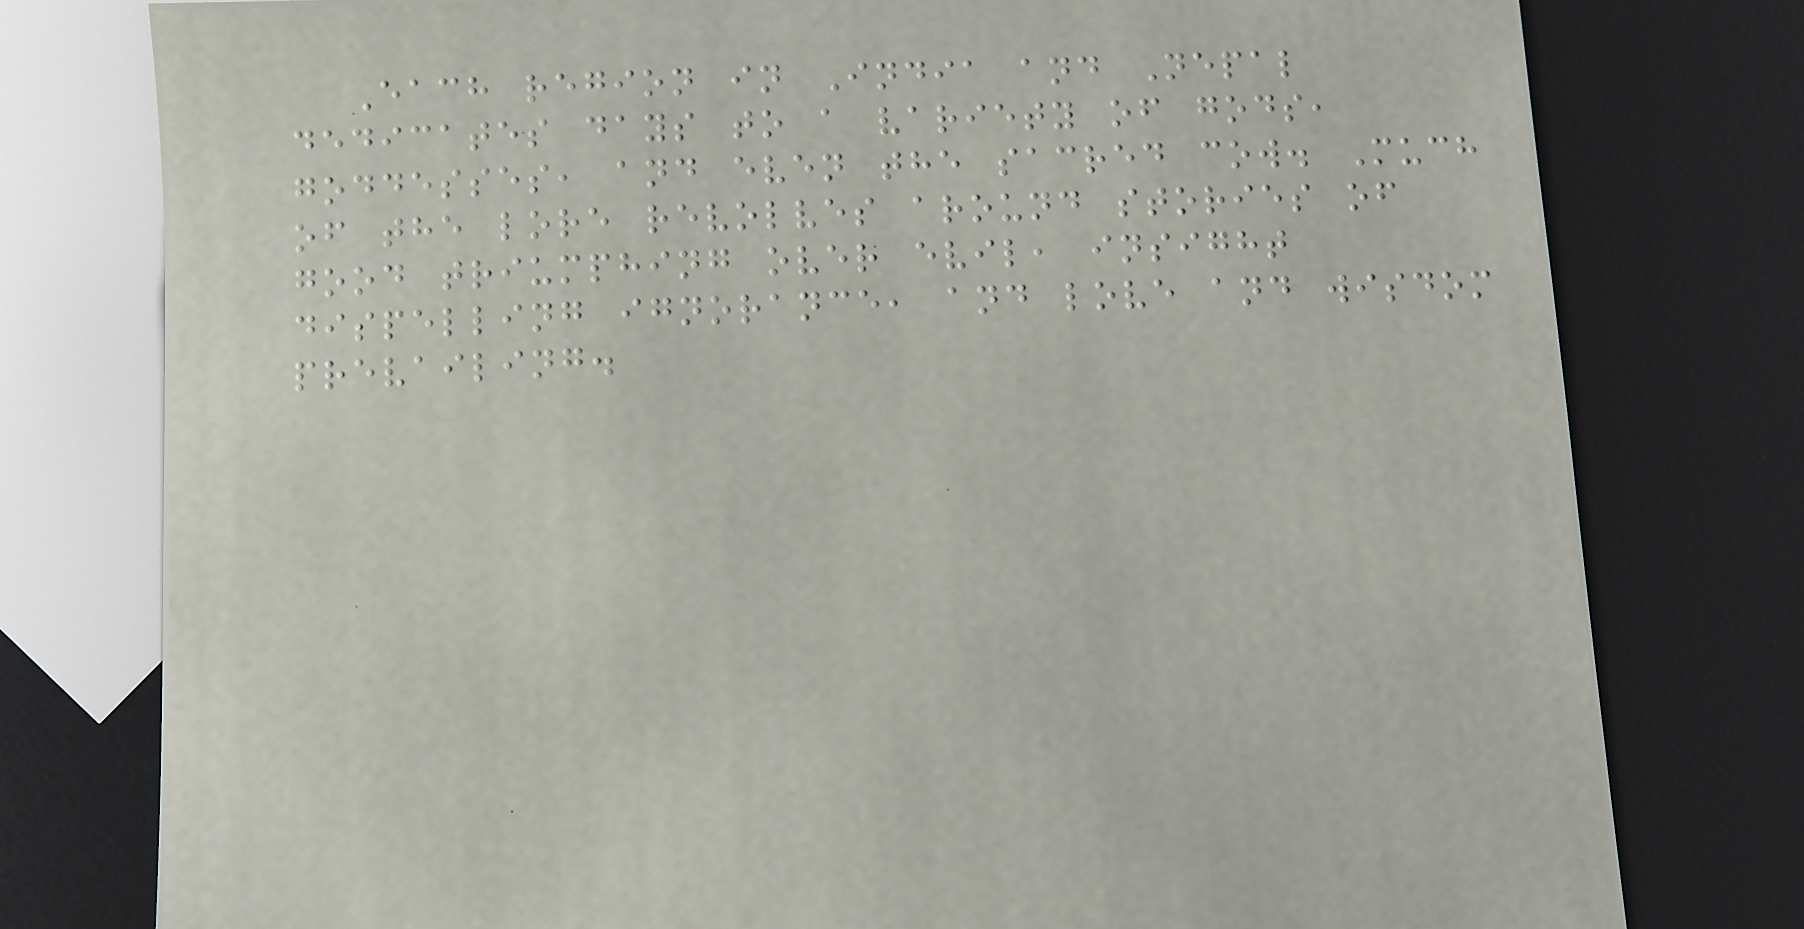Each region in India and Nepal
dedicates days to a variety of gods,
goddesses, and even the sacred cow. Much
of the lore revolves around stories of
good triumphing over evil, insight
dispelling ignorance, and love and wisdom
prevailing.
